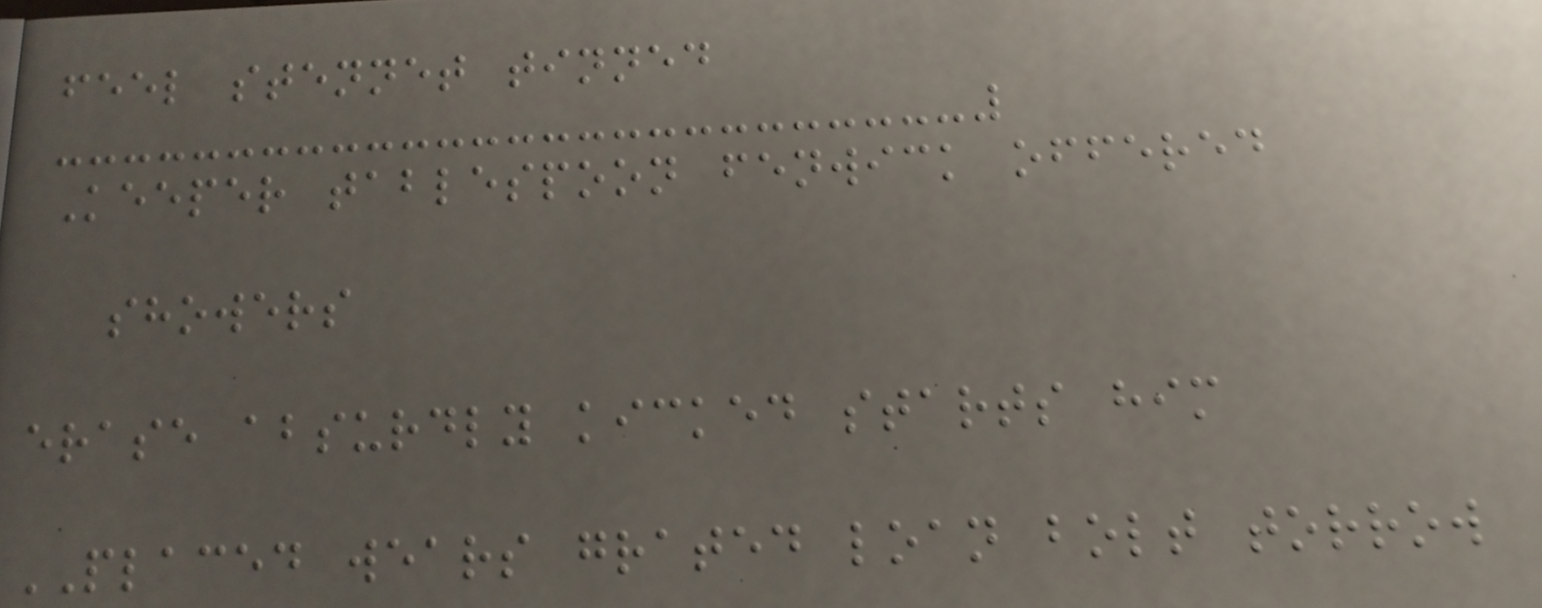feel stennet tinned
Keeper tablespoon fenwick offered
showers
erase absurdly kicked starts him
PLACED wears grated loan bolt torrow
